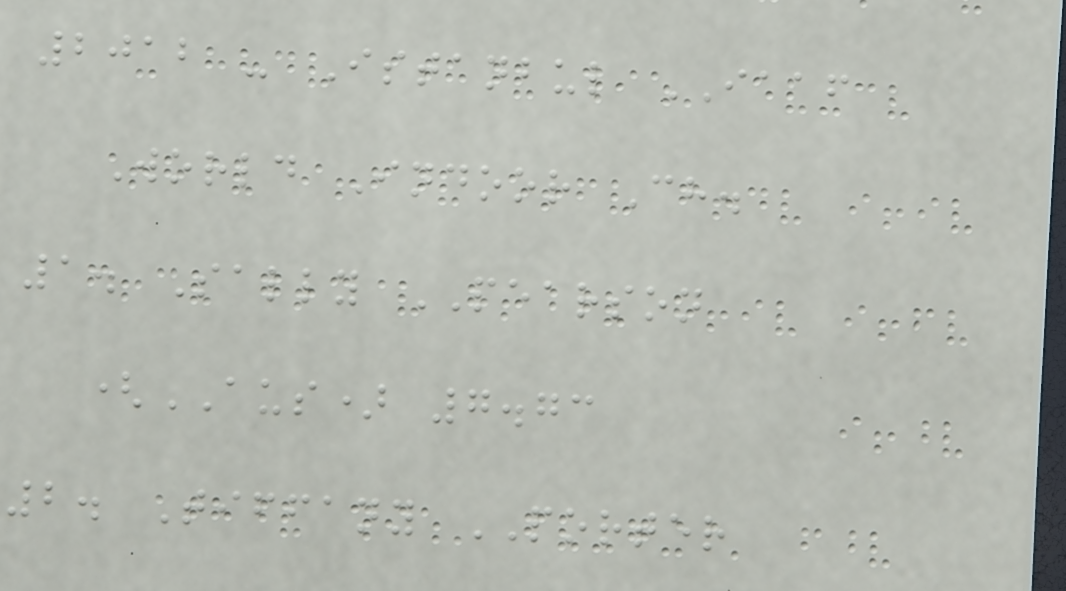2012 - Istanbul IAAF
World Indoor Ch.
1. Sally PEARSON
(AUS) 7.73
2. Tiffany PORTER
